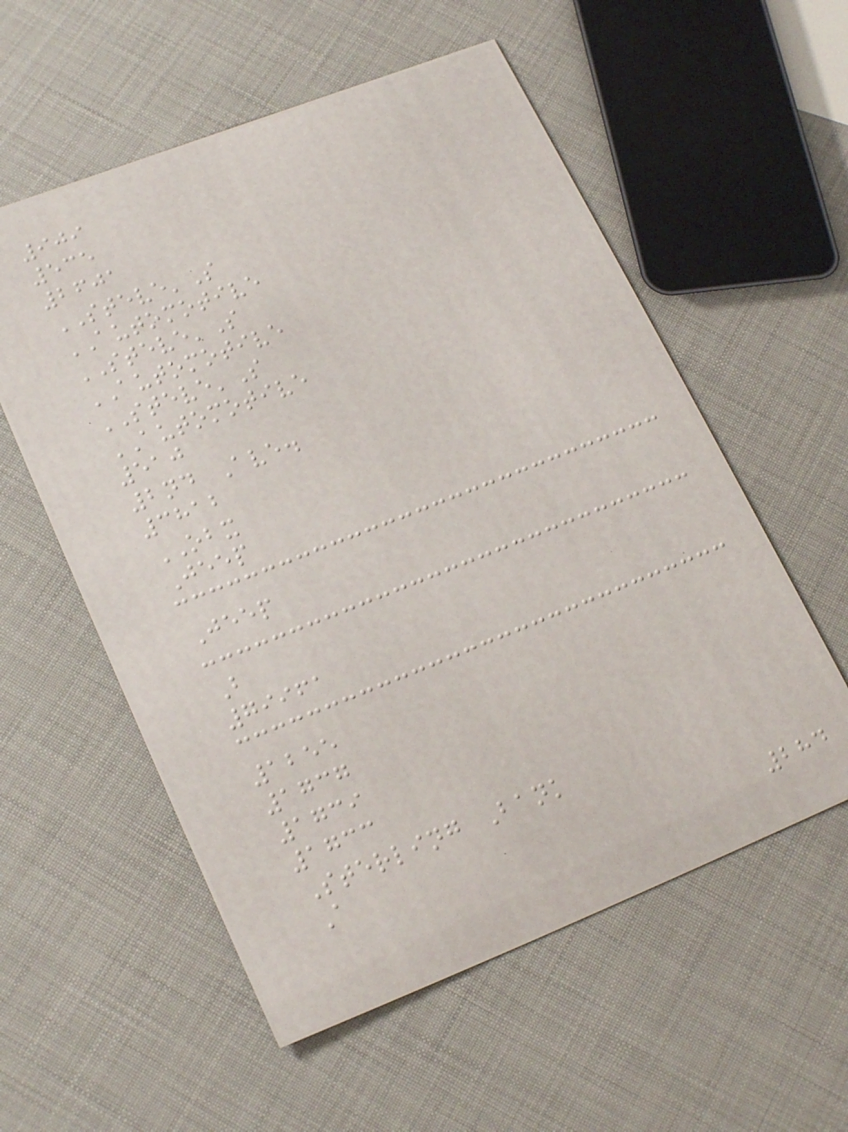909
535
2601
STEVE'S
AUTOMOTIVE
STEVE'S
AUTOMOTIVE
STEVE'S
AUTOMOTIVE
510
2nd Ave.
3812
OBX
Jeep
Jeep
B
79961
1255
1737
1739
1733
Sterling Bank
A
284
